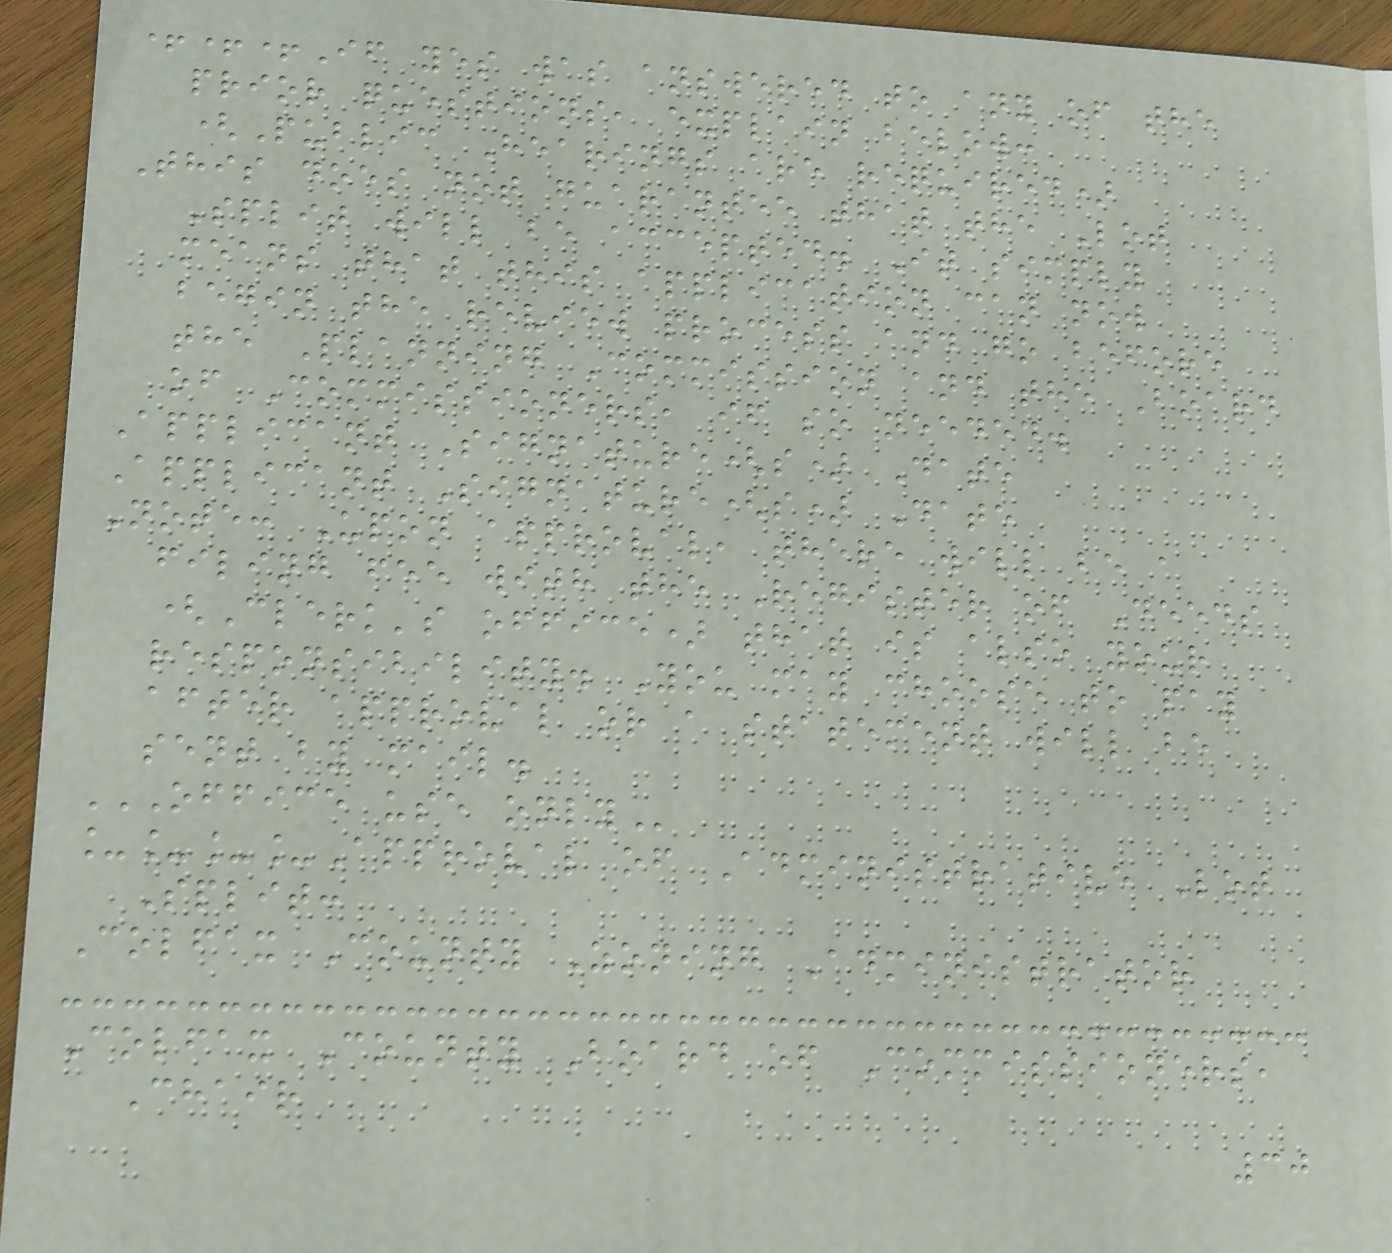+++If yes was answered to any of the
prior questions, explain below:
(Public Hearings are required)
This does not guarantee that the Lot
Split will be accepted. It simply
means that this application can now
begin the review process and go before
the Planning Commission and the Board
of Commissioners, if so needed.
Applicant Signature(s) Date
Applicant Signature(s) Date
Note: Upon approval, there will be a
filing fee with the Register of Deeds
(Clerk's office) that is also your
responsibility. You may choose to pay
after approval or a statement will be
sent by mail.
OFFICE USE ONLY
____Approval of Administrative Lot
Split:
Colfax County Zoning Administrator
Colfax County Board of Commissioners,
Chair
30
